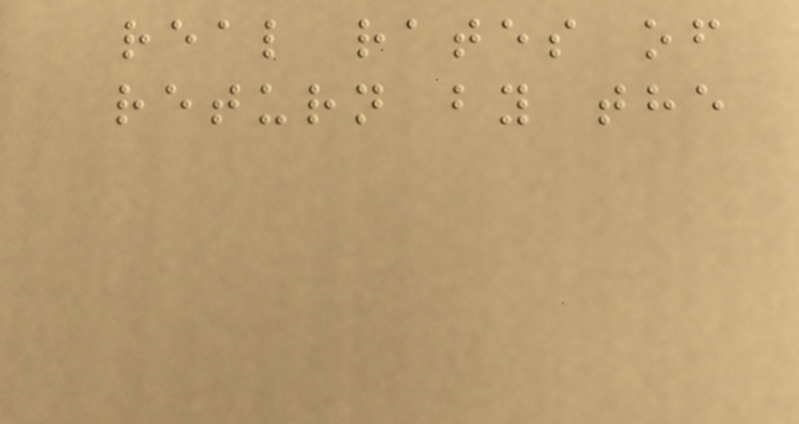real rates of
return by the
